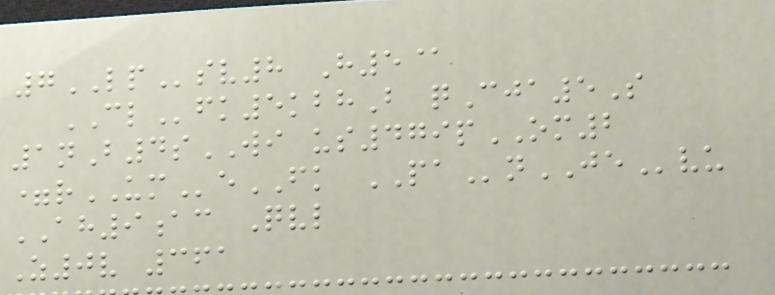7LPsv8 H5@
CLfk5kbhB qCja5S
1nB4sWI us479pOM2
=rUMeFK PAnJEvu
AH9ac Qvl
Z0v 361
